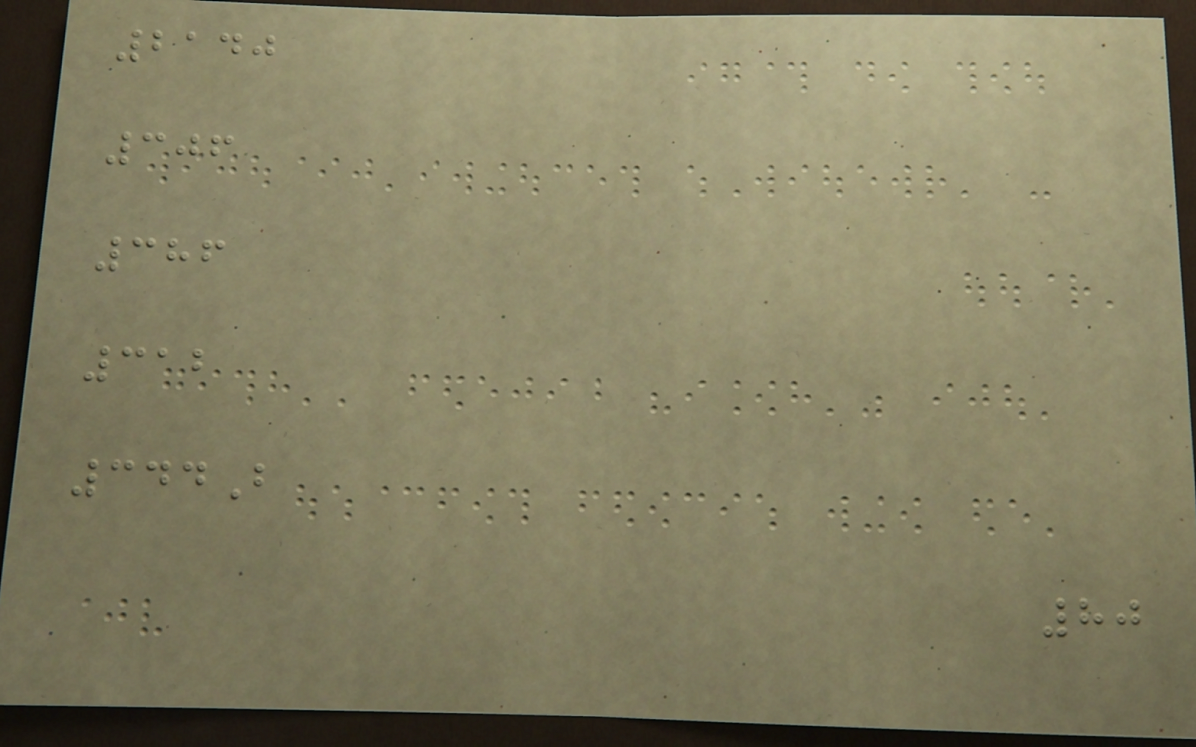2140
306
386
312
344B
80
